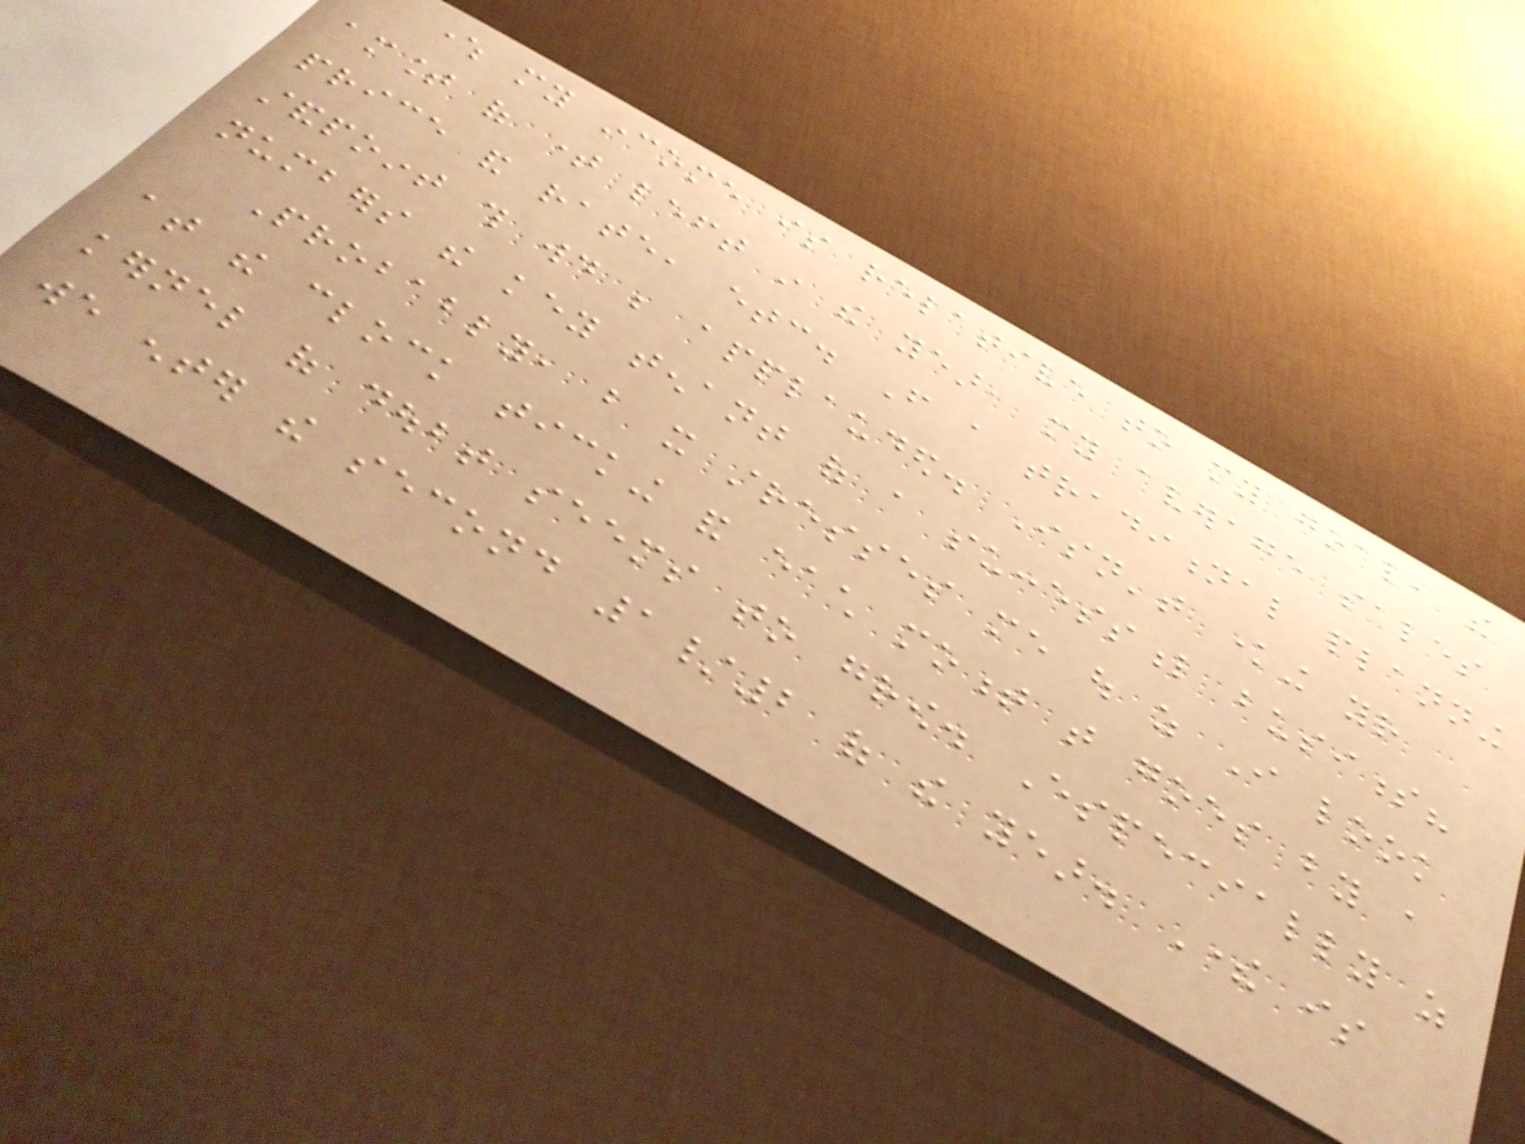where my income is relative to my goal, the
amount of time left in the year, my average sales
price and rate, etc. From a traditional planning
standpoint this would be applauded. Isn't knowing your
numbers the key tenant of a successful business?
Probably, but it stresses me out as I look
at the clock ticking and each moment that goes by a
kernel of doubt seems to grow. Especially as
we enter the second 1/2 of the year. There is
